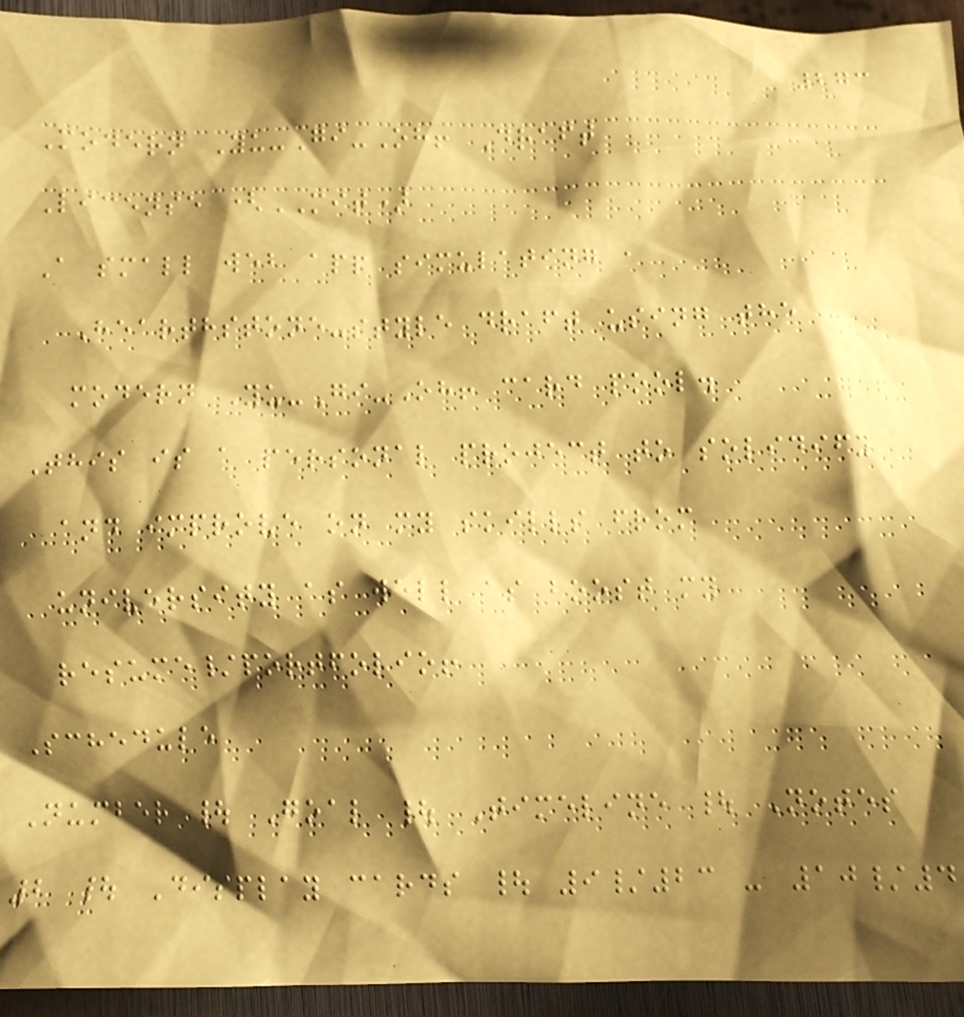273
Modern Yu-Gi-Oh! Draft
License (MIT)
A small web app simulating a
Hearthstone-style draft using the
modern Yu-Gi-Oh! card pool.
This is a personal project to solidify
and improve on my skills from
university as well as boost my
resume/portfolio!
Schedule
Number | Goal | Timeline | Notes
2 | Display cards | 9/23 - 10/4
